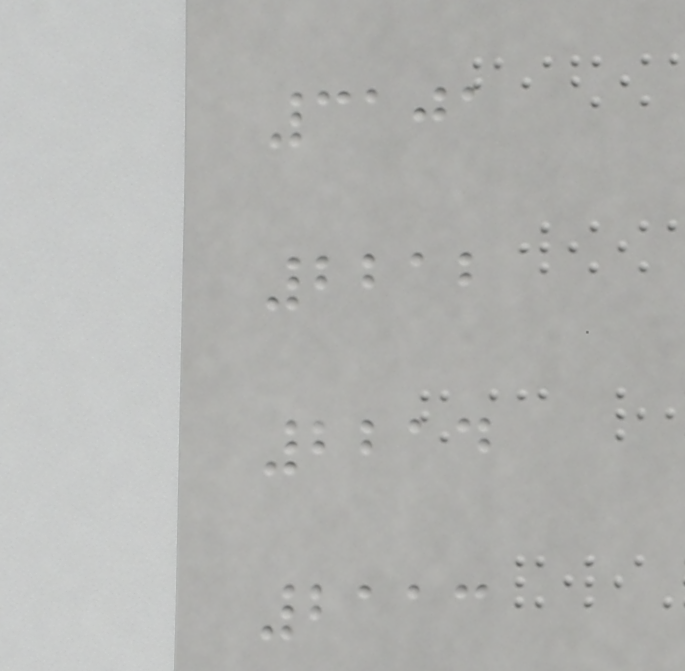3101
2212
2214
2113
